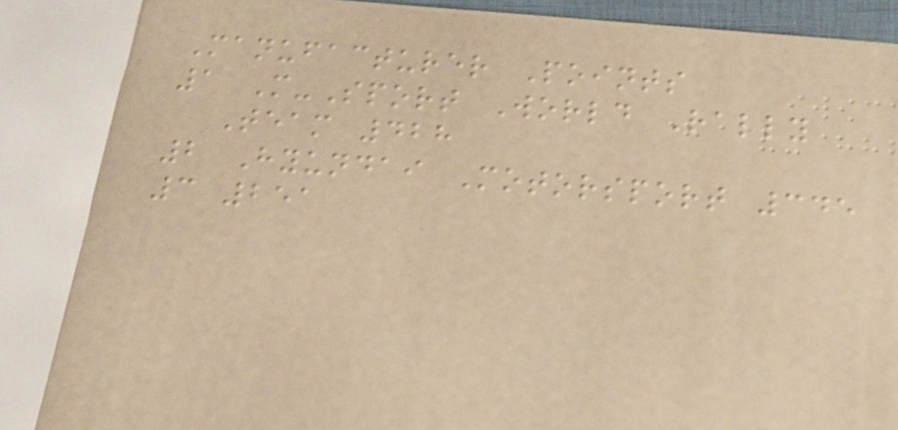Manufacturer Points
1 M-Sport World Rally
Team 428
2 Hyundai Motorsport 345
3 251
